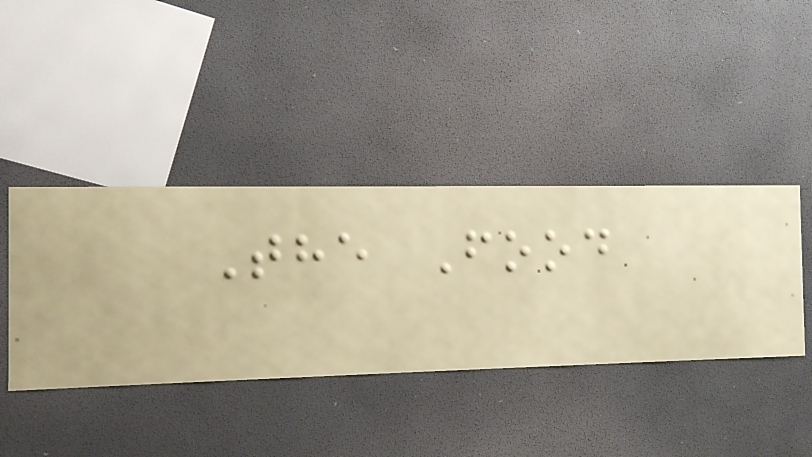The Food
